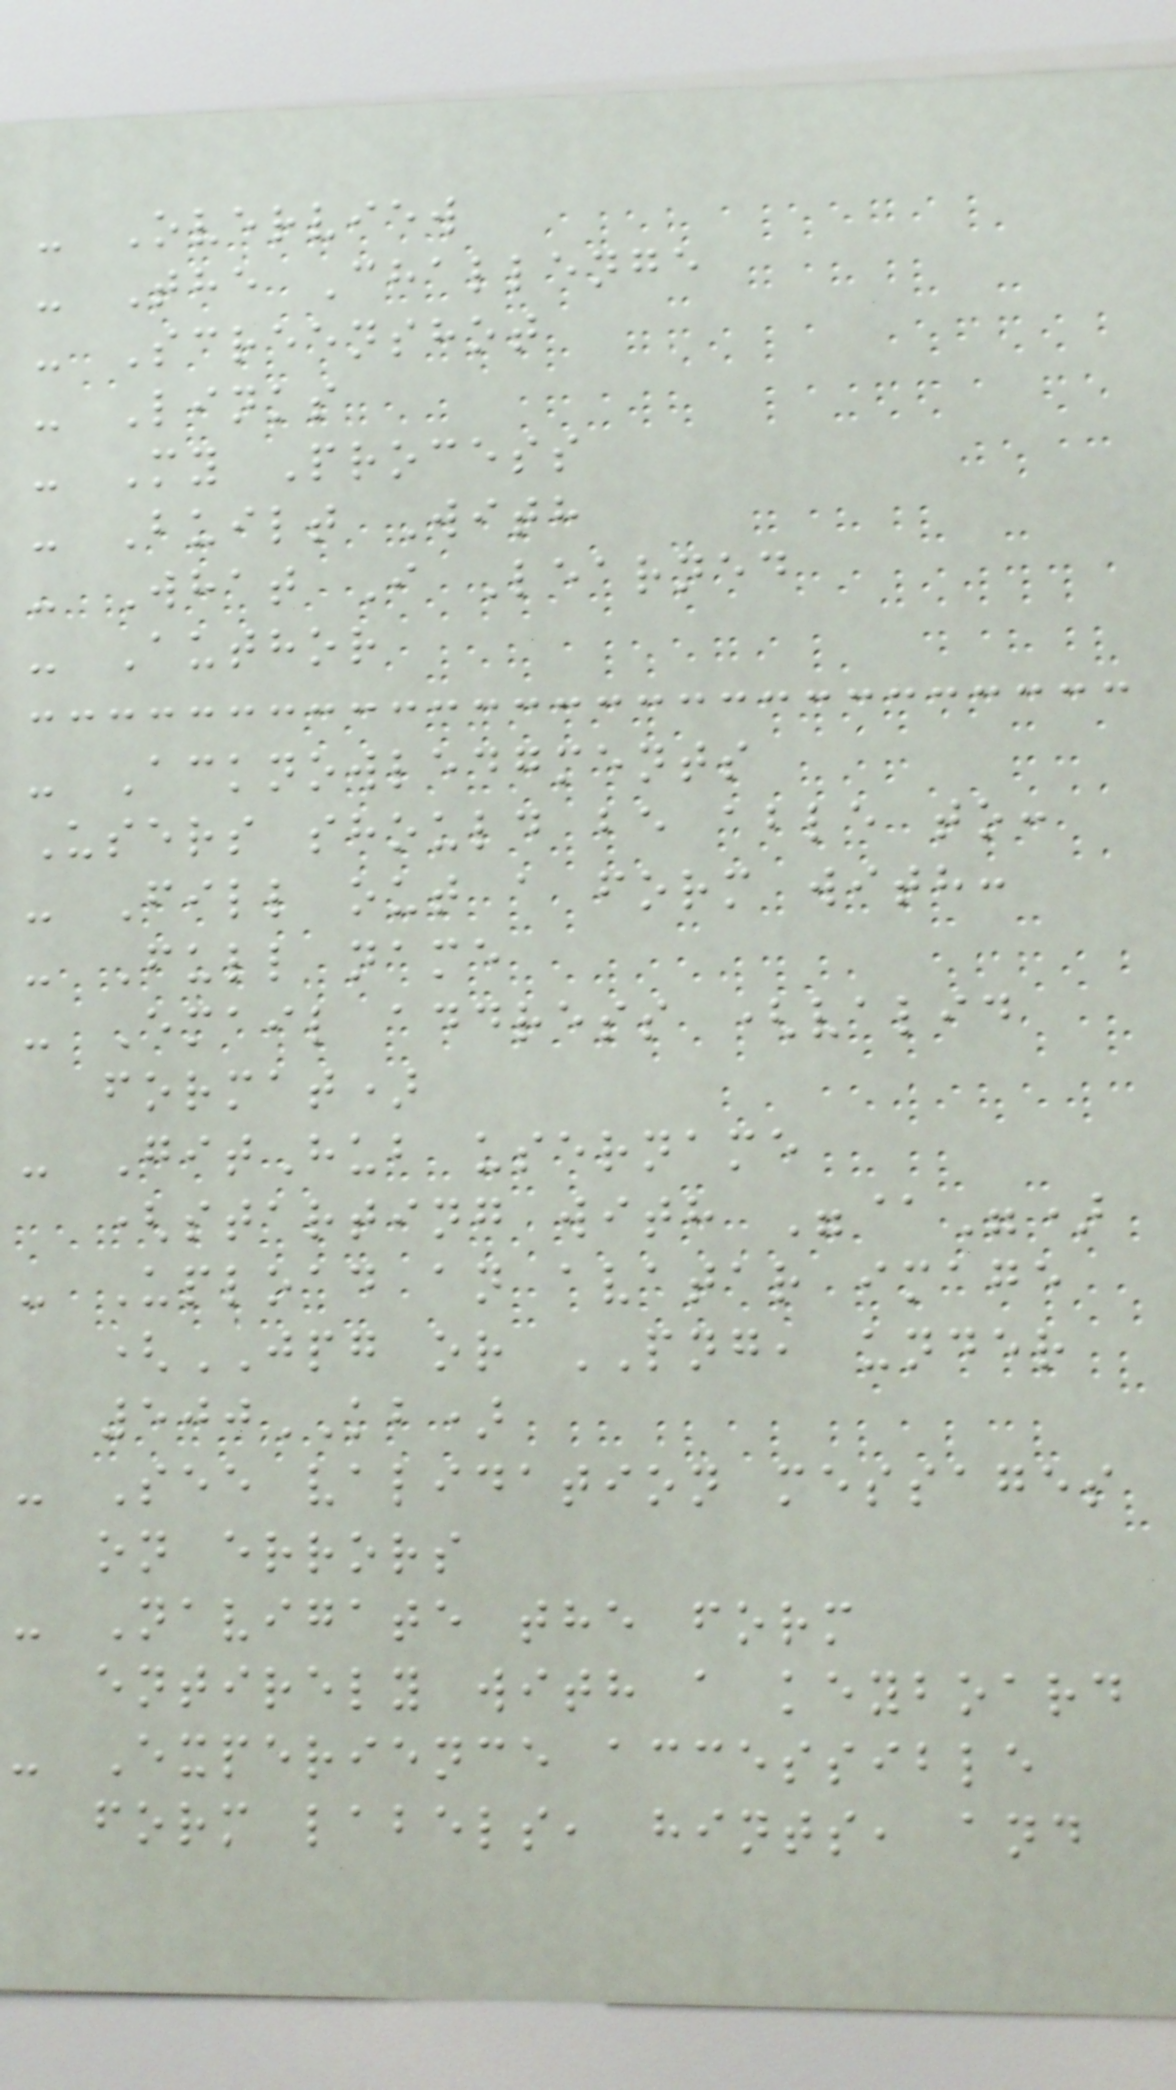- Overview
- The Challenge
- Screenshot
- Links
- My Process
- Built With
- What I Learned
- Author
- Acknowledgments
Users should be able to:
- Fill out a form with:
- Full name
- Email address (valid
format)
- GitHub username
(starting with "@")
- Upload an avatar image
(JPG or PNG, under
500KB)
- See validation messages
on errors
- Navigate the form
entirely with a keyboard
- Experience accessible
form labels, hints, and
